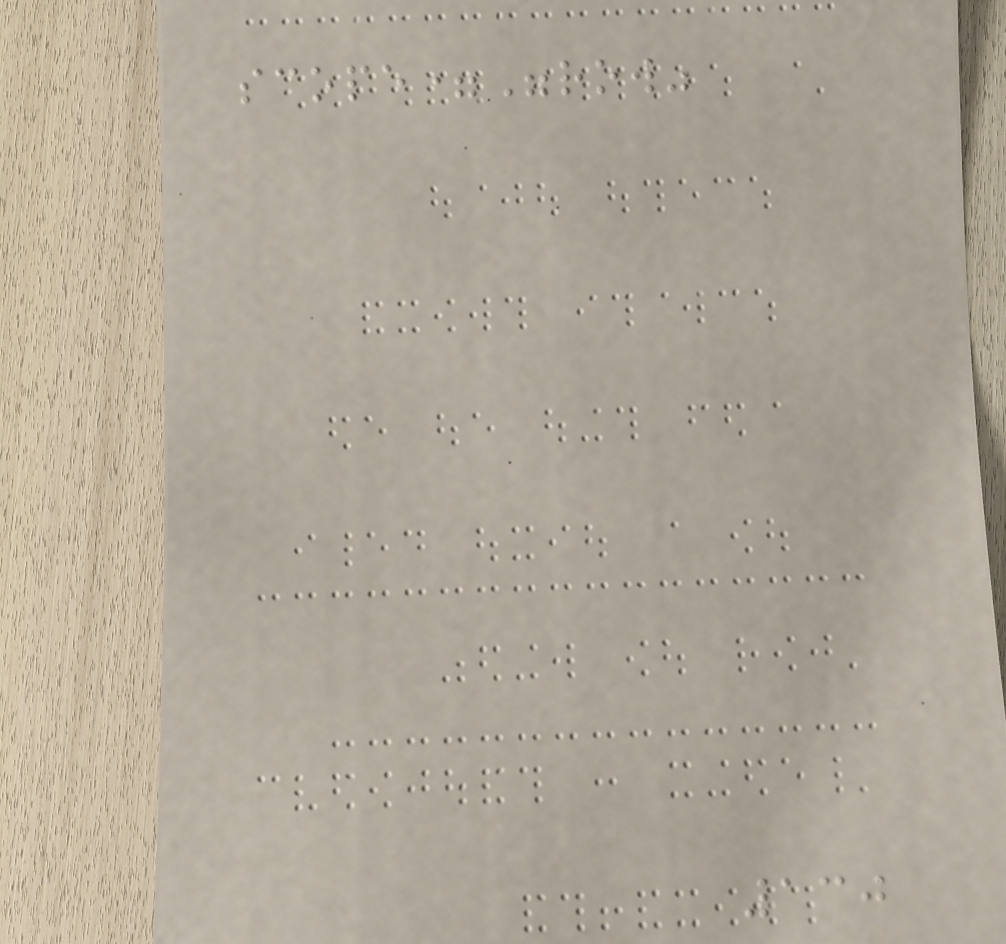scope="row"
130
